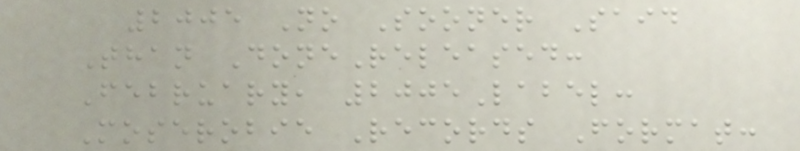2005 No Sooner Said
Than DoneReleased:
February, 2005Label:
Moserobie Records Format:
